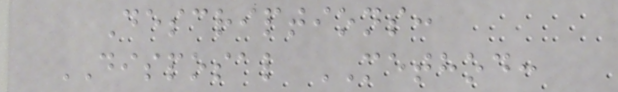Descriptions:
DISPOSAL METHOD:
